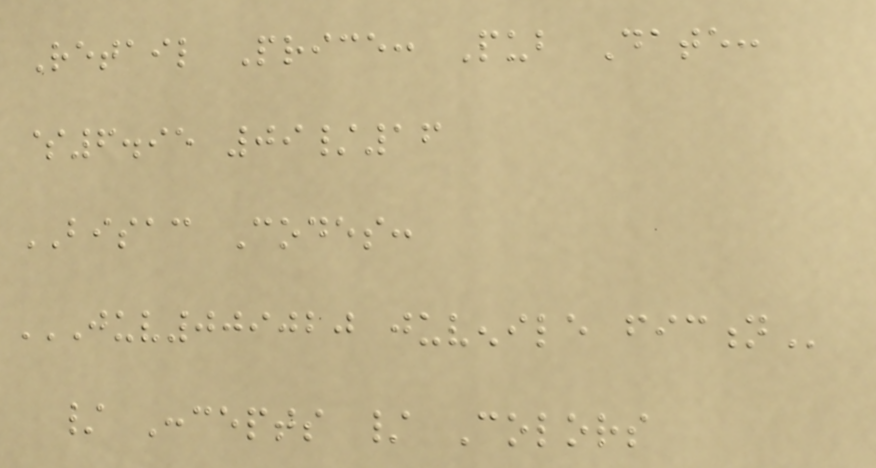Retail Price: Pub Date:
$6.95 09/16
BISAC Codes:
JUV009020 JUVENILE FICTION
/ Concepts / Colors
